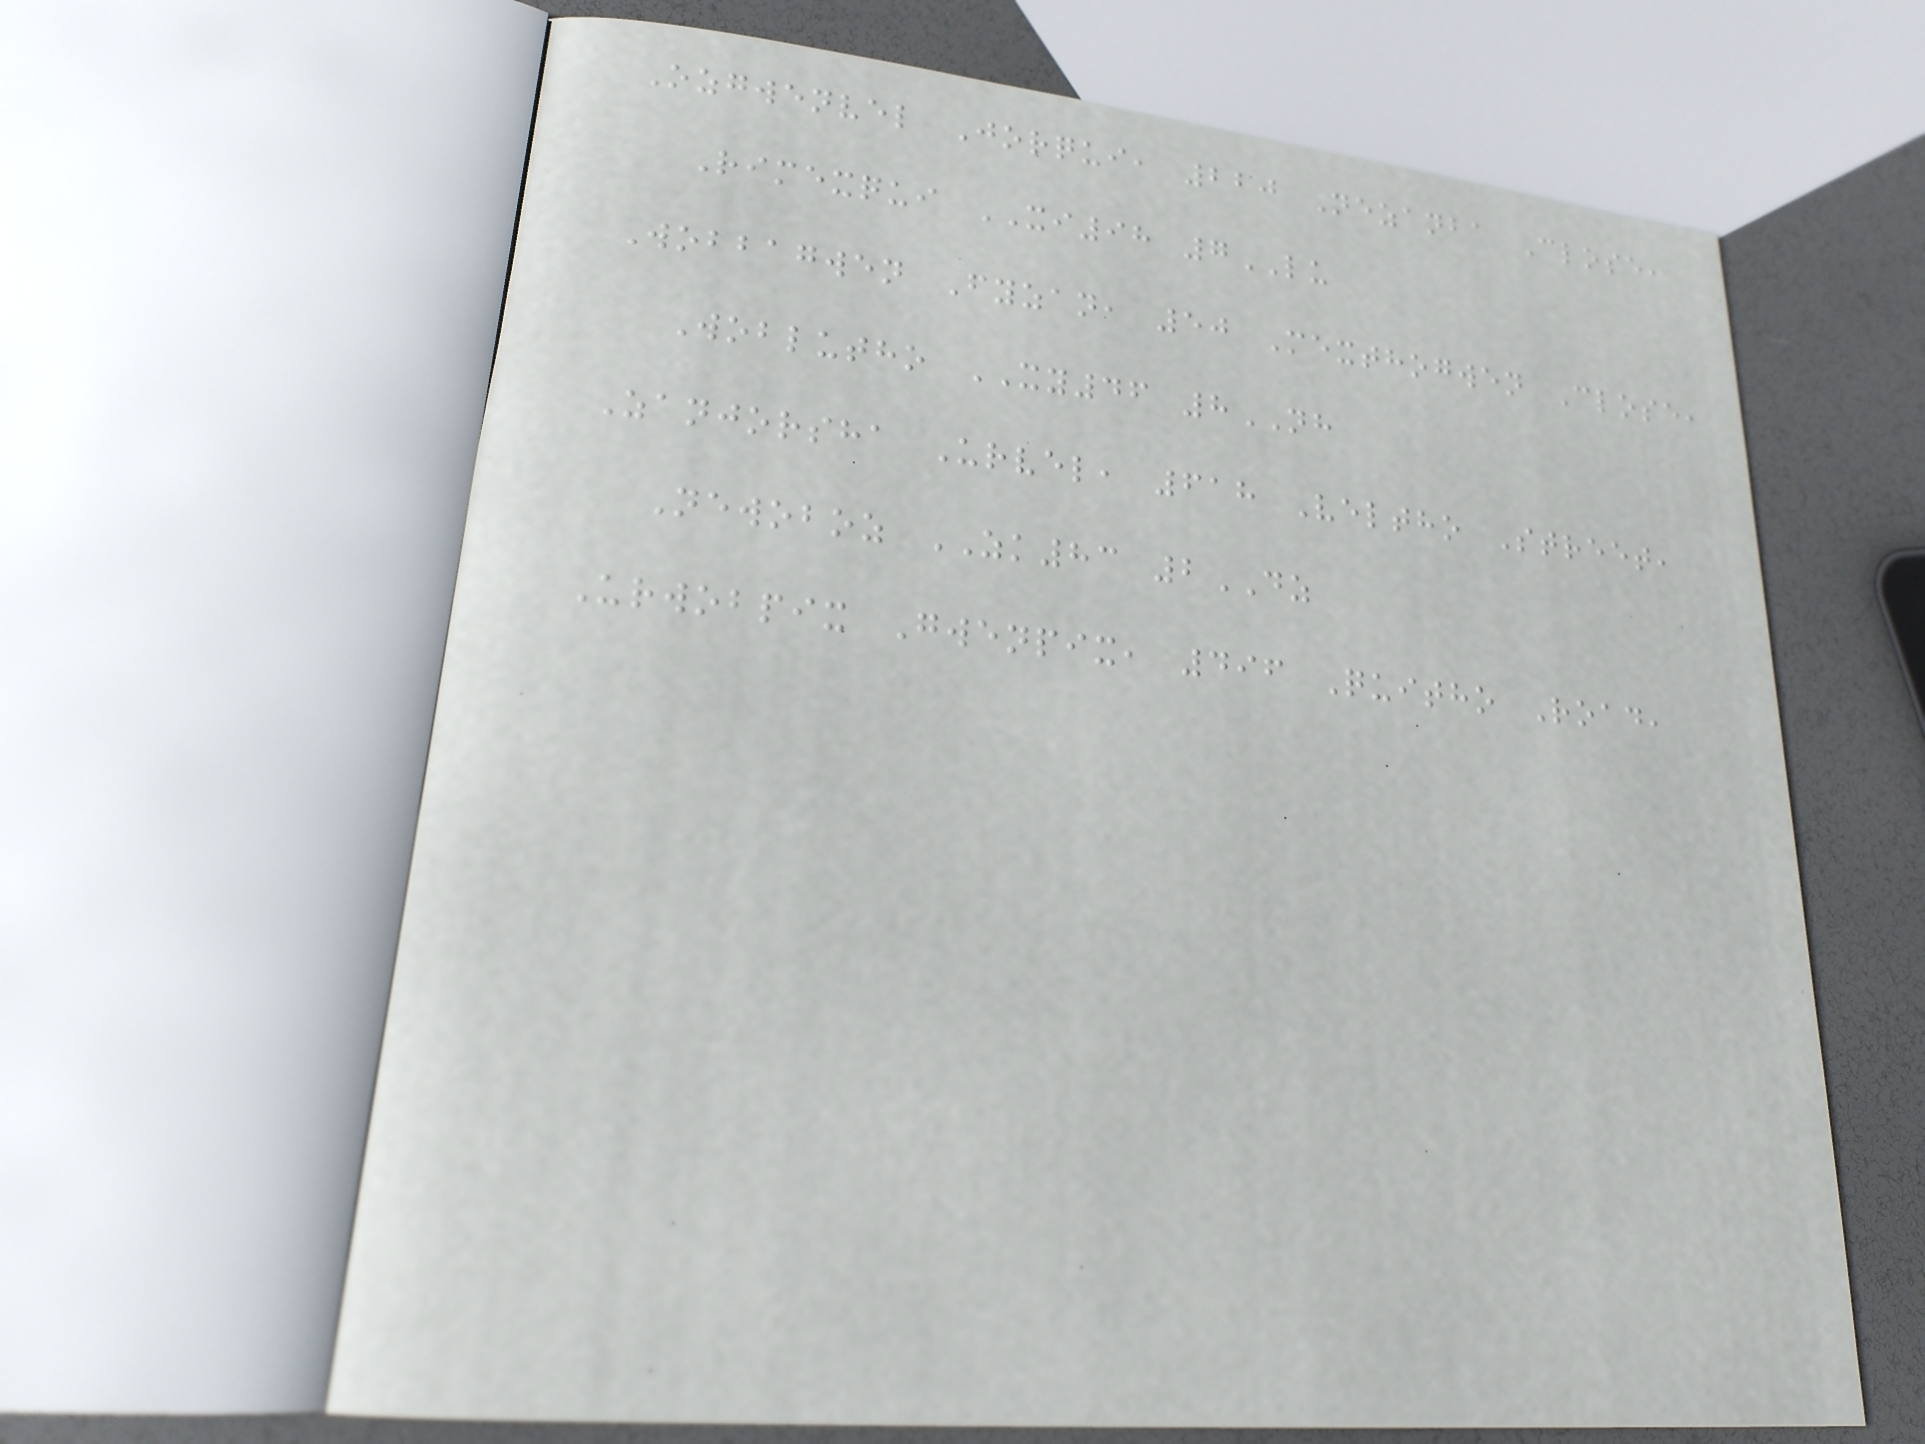Ozgwenvel Jorqui, 220 Nezanba Close,
Rimexqui XI98 7LU
Wobbagwen Fyzan, 50 Mexthogwen Close,
Woblutho XY46 8NH
Zanjorsha Urvel, 618 Veltho Street,
Newoboz ZK83 2DZ
Urwobpix Gwenpix, 496 Quitho Road,
